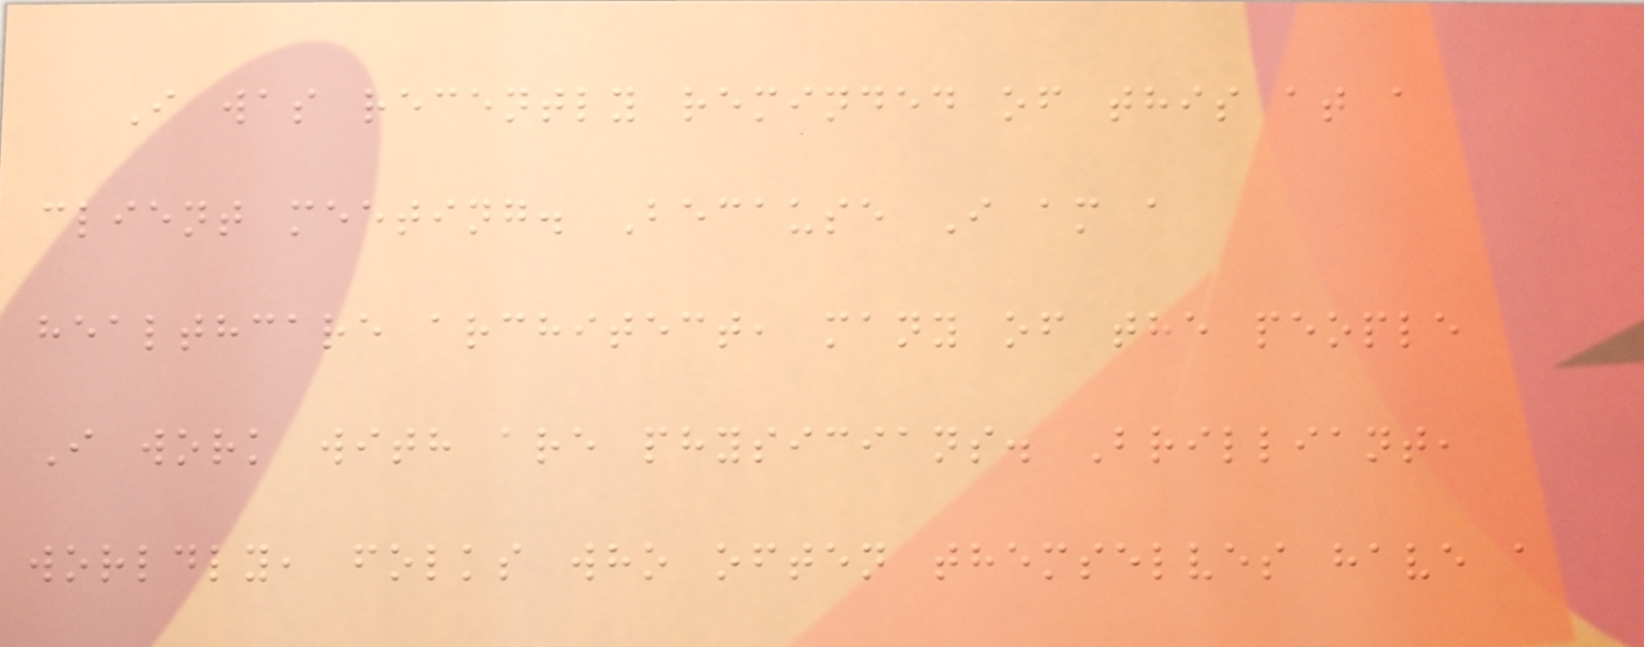I was recently reminded of this at a
client meeting. Because I am a
healthcare architect, many of the people
I work with are physicians. Brilliant,
worldly, folks who often themselves have a
